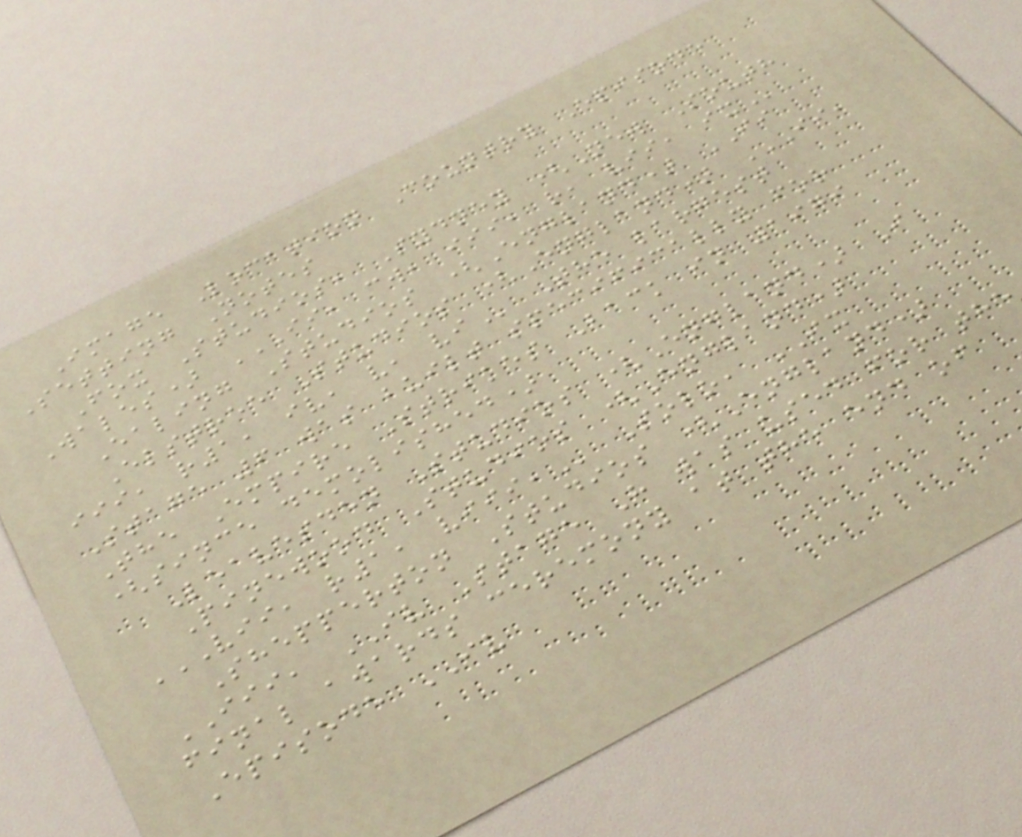Image Location Country Episode
Setting Notes
Fox Studios, Sydney (New South
Wales) II, CW, III, R, VII, IX
Ealing Studios (England) II
Elstree Studios (England) II,
III, R1, IV, V, VI The largest
Stage 6 was built specifically for
The Empire Strikes Back in 1979
(since demolished)
Leavesden Studios (England) I
Pinewood Studios (England)
VII, R1, VIII, Solo, IX
Shepperton Studios (England)
III, IV Stage H was used for the
final awards ceremony at the end of
Episode IV
